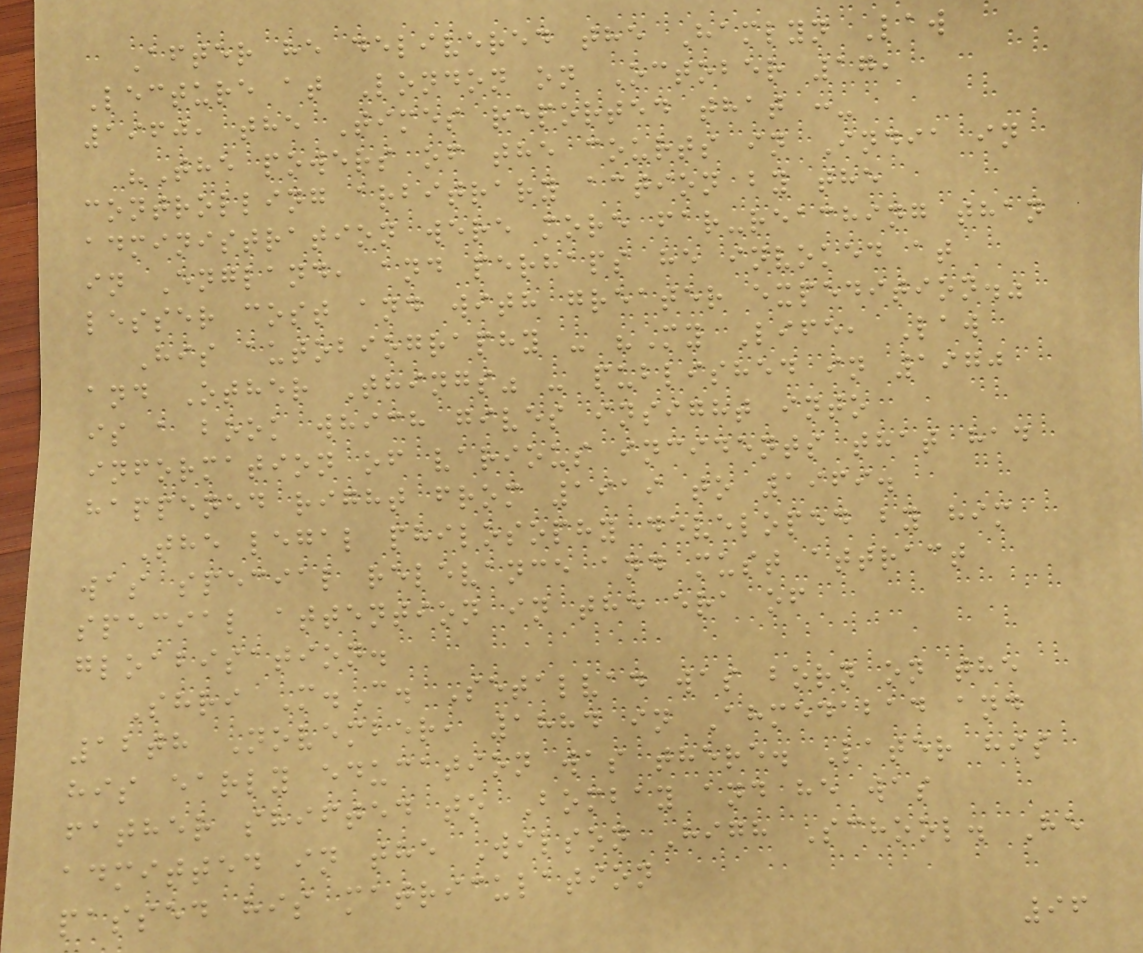After he delivered the Hamlyn Law
Lecture at London on October 17,
1960, the Times reported that :-
"The powers of the courts in India in
controlling arbitrary action by the
administration were more far-reaching than
in England, and perhaps he invoked at
lesser cost and with greater expedition."
His autobiography - "My Life, Law
and Other Things" - published in 1970
is a book which gives insight into
information of various incidents that had
happened right from 1919 to 1969.
The legal philosophy developed by him
was special relevance and must attract
special attention in the era of
gloabisation.
Shri M.C. Setalvad was born on the
12th November, 1884 in Ahmedabad and
his early education was there. Later his
father shifted to Bombay and he was
admitted in the Wilson High School. He
passed his matriculation
96
